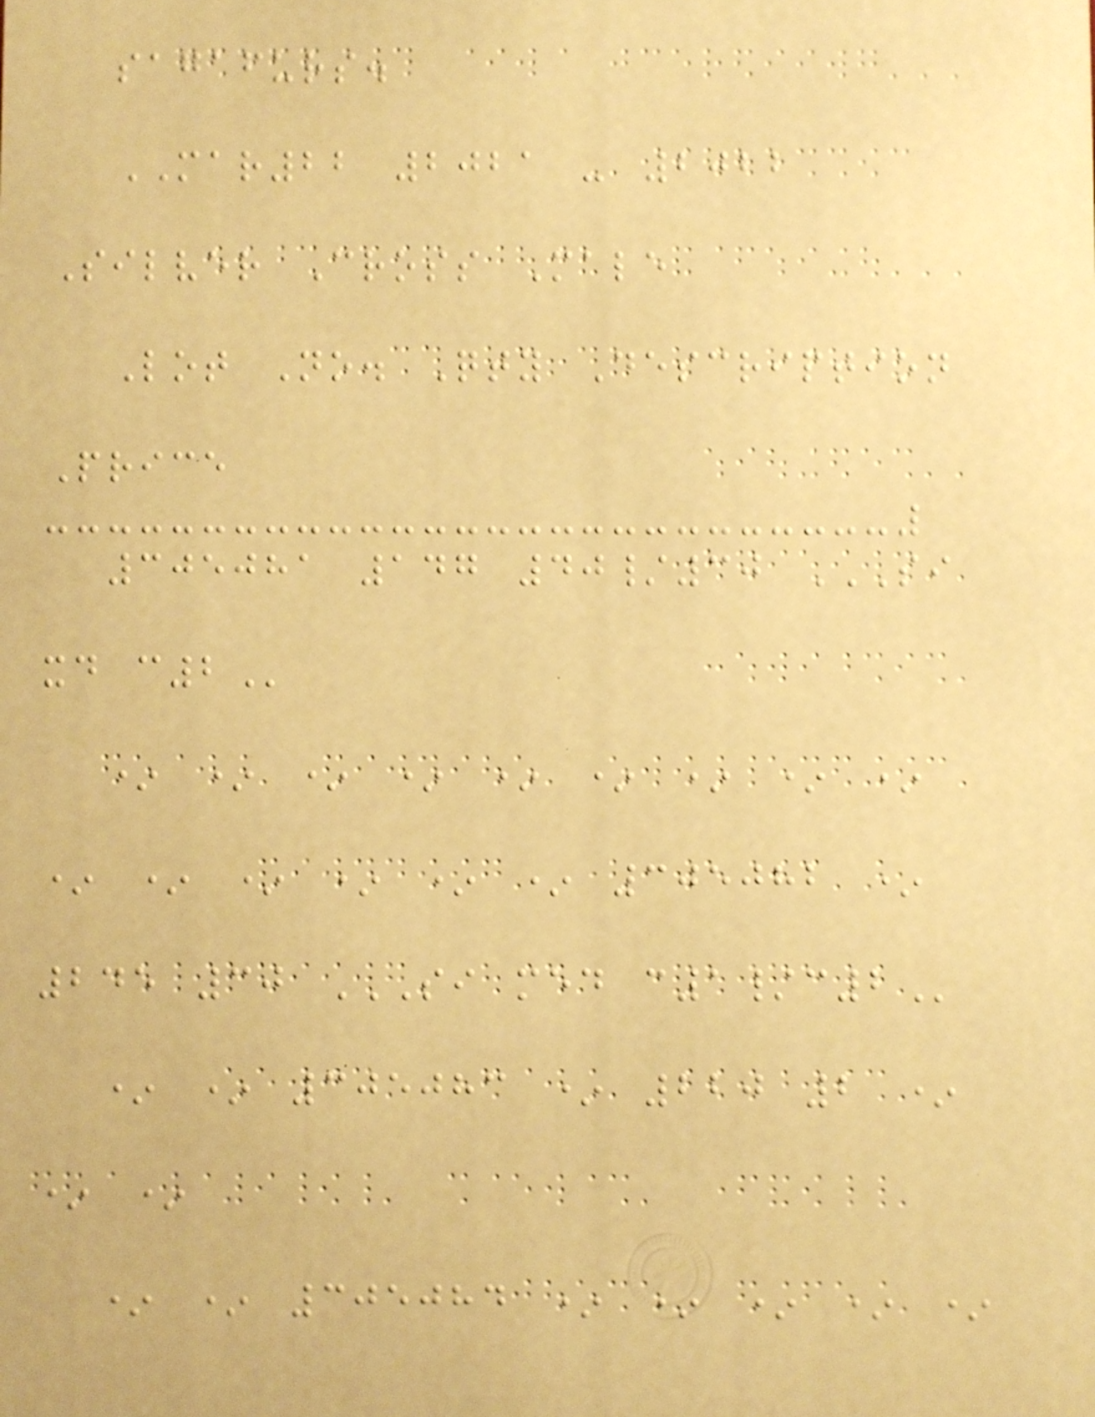sagafurs.
MAR22 2021 - 2022
Silver Cross Male
Lot No. Qty Description
Price
305081 147 40/30 SI
XD C2
* * * * * * * * *
* * * * * * 305082 *
245 30 SI MED C1/C2
* * 305083 * 220 2 *
* *
* * 305084 * * * * *
